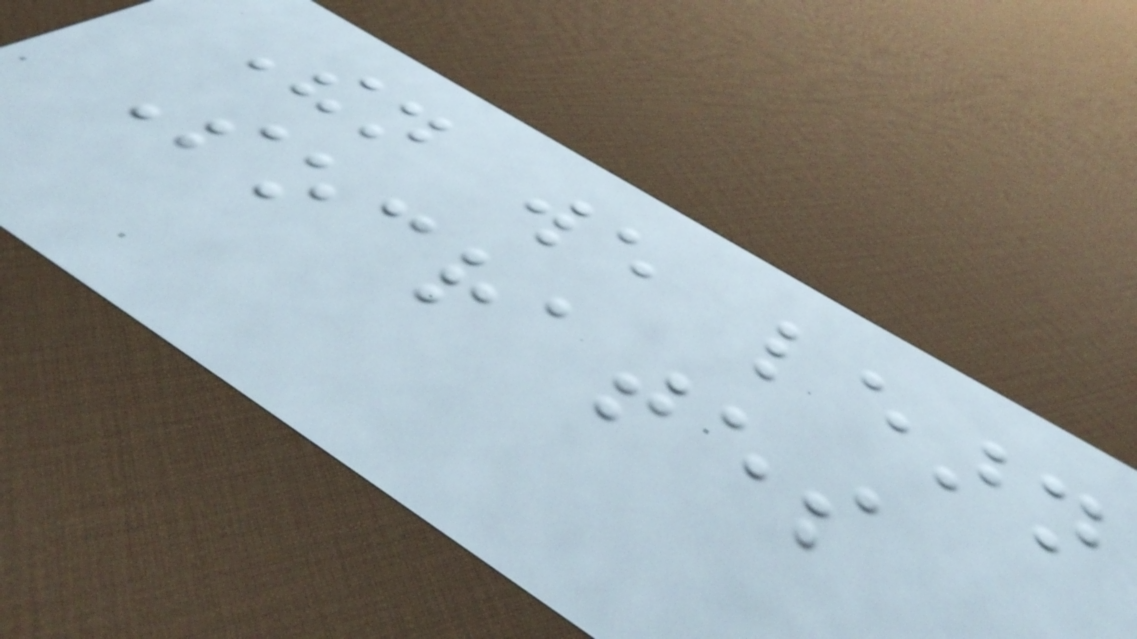Then we learn
Socrates
